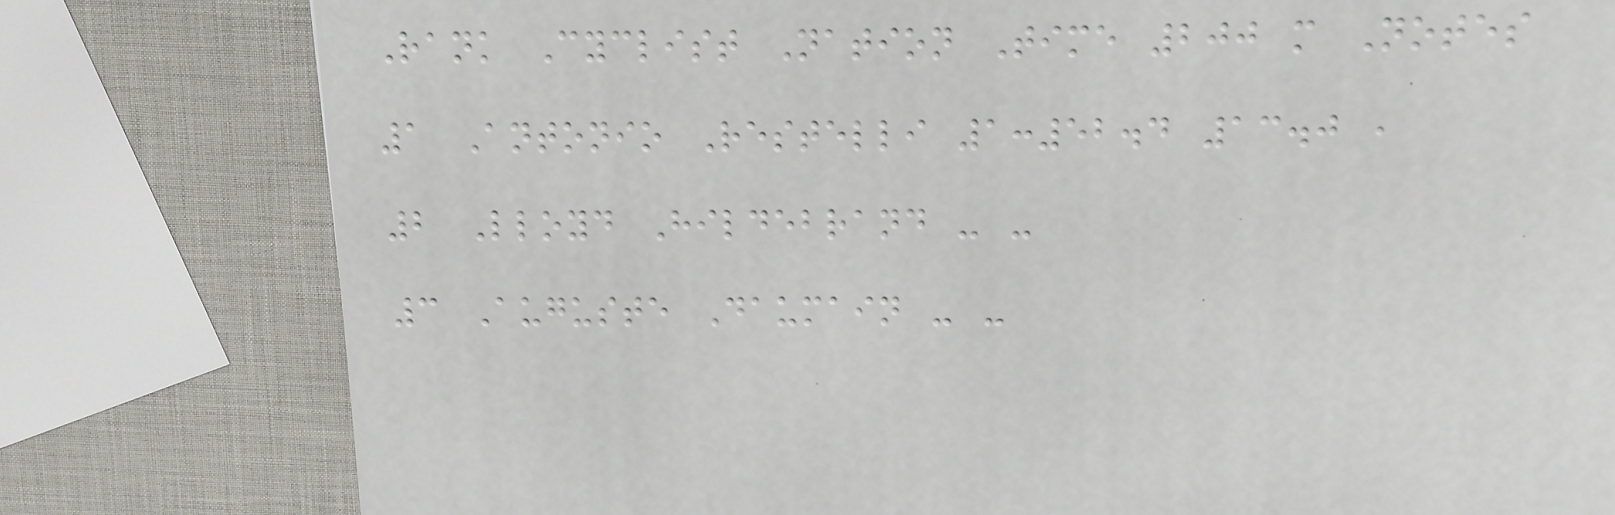Rank Cyclist Nation Time 200 m Notes
1 Antonio Restelli 1:52.4 13.0 ,
2 Lloyd Hildebrand - -
3 Auguste Daumain - -
